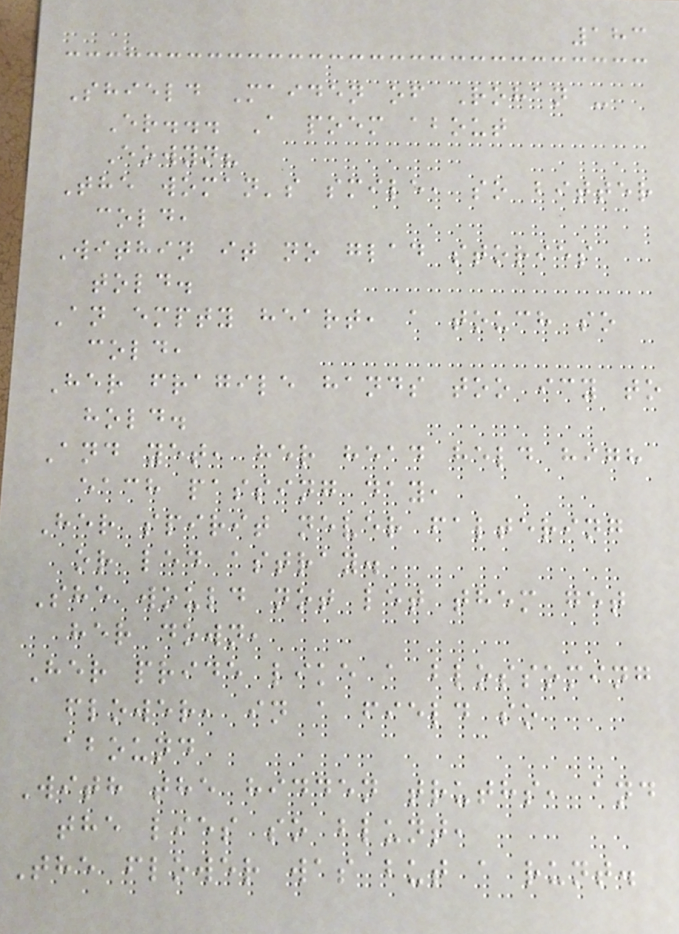183
Shield Maiden of Rohan -
Er... A poem about
Eowyn?
The woman's smile, so bitter
cold,
Within it no glad stories
told.
An empty heart, a touch so
cold,
Her fragile hands too icy to
hold.
And yet, her head held high
each passing day,
Her spirit never faltering
or led astray.
She would not let them get
her down,
Her pride like a blossoming
flower, in a field so
abound
With the hidden truths, and
the lies so blunt,
The flower was but a runt.
